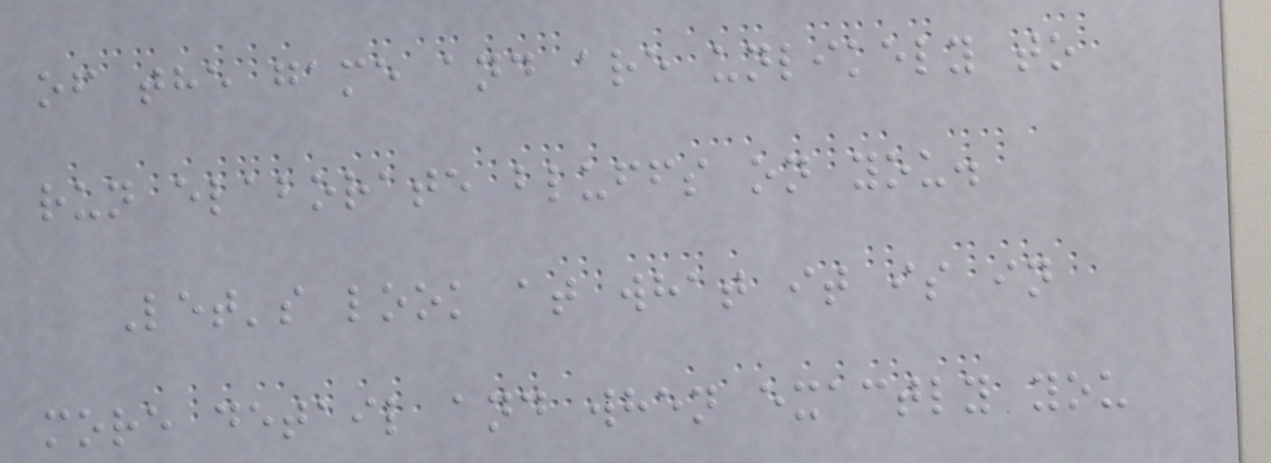of the game and are unlikely to
run elaborate bluffs on you.
Let's look at what it is in
more detail and when exactly you
